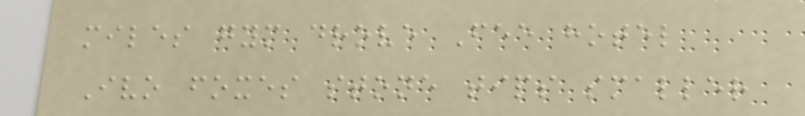miles gym drove Fee hotel
Ivo foxes stone tips smaller
